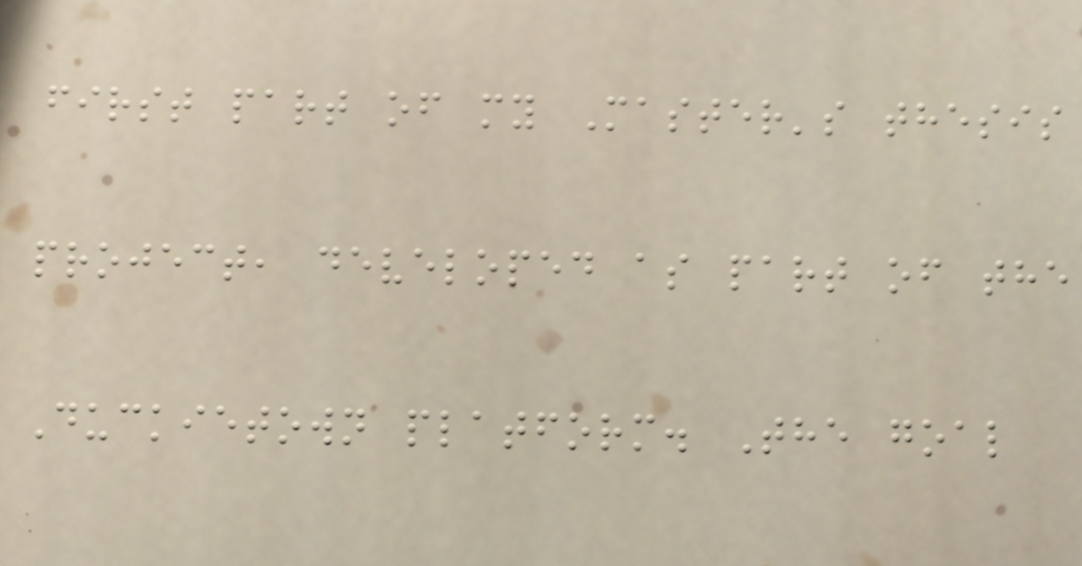first part of my Master's thesis
project, developed as part of the
Duckietown platform. The goal
